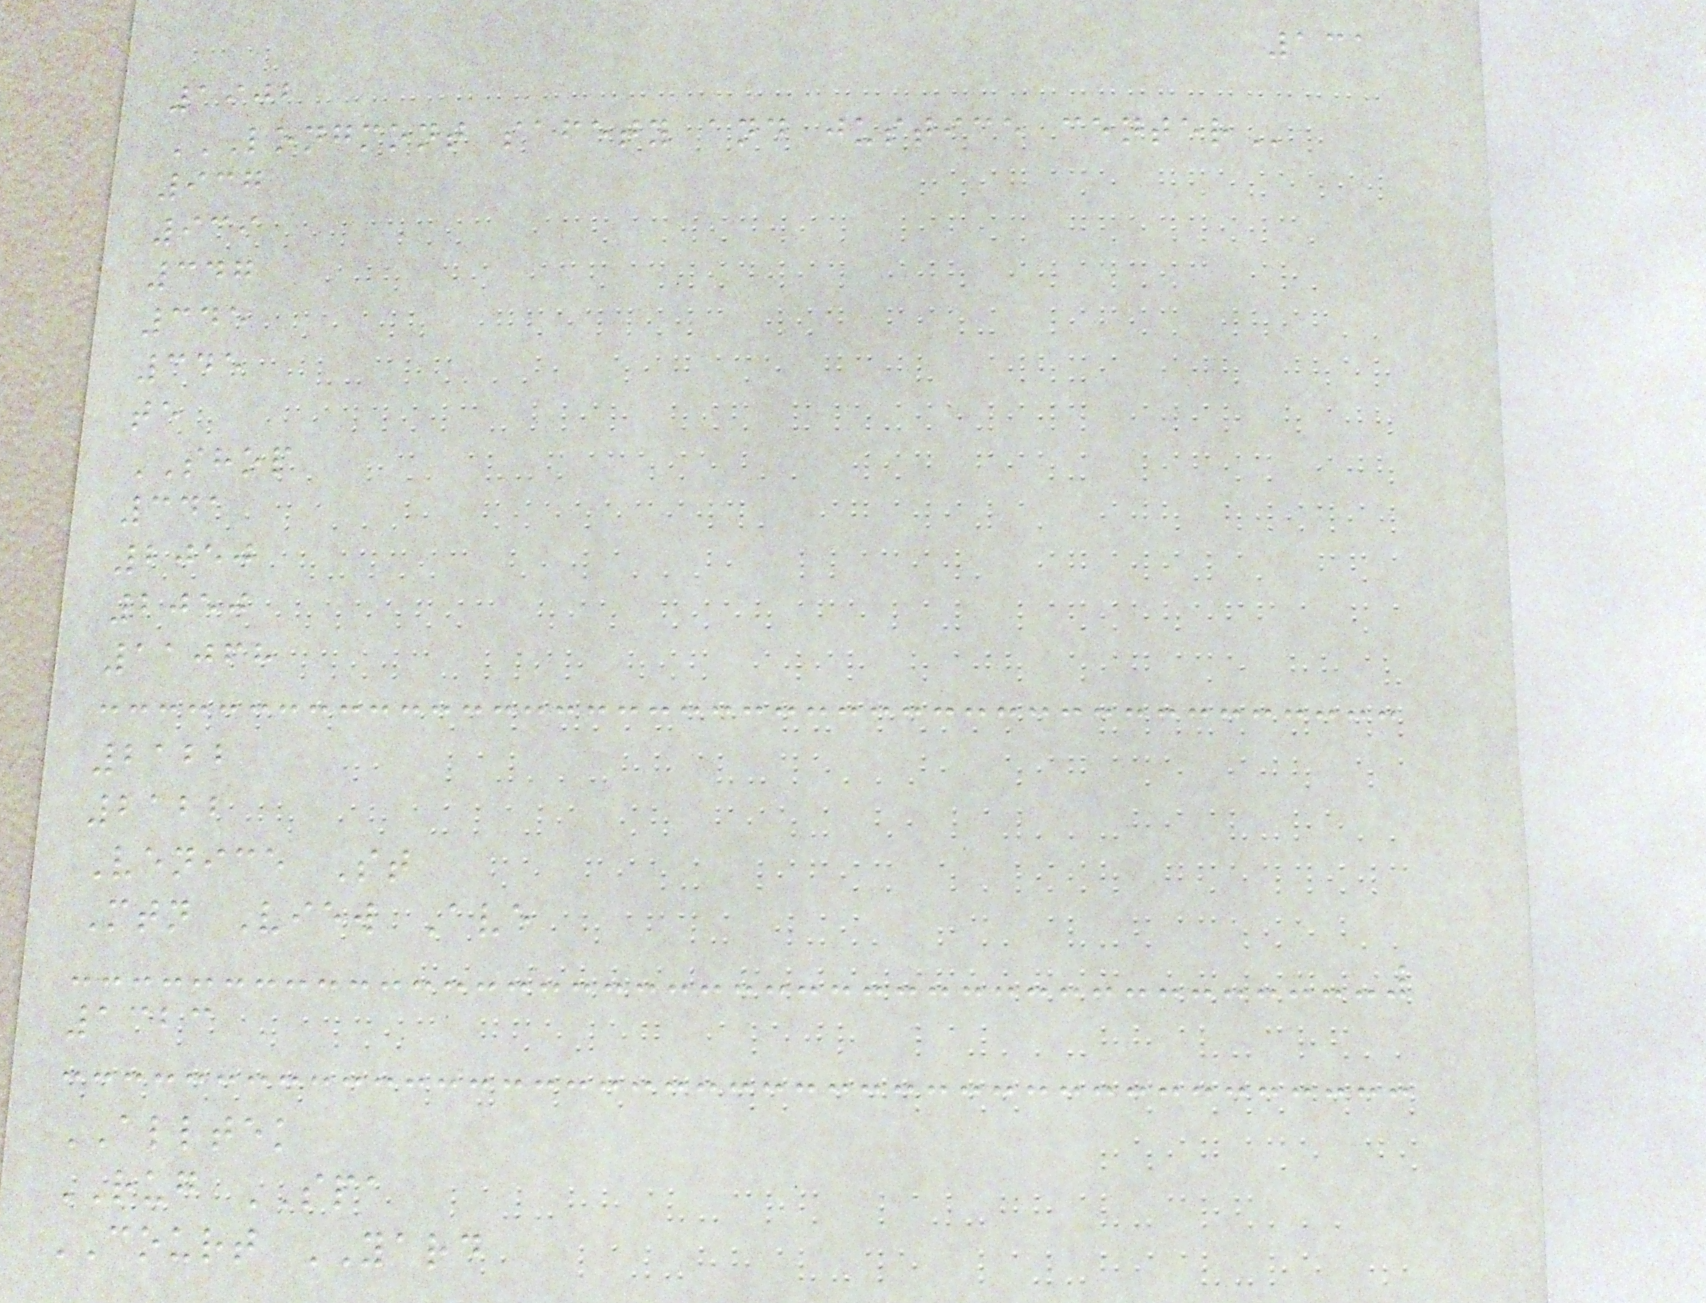131
1902
LONGMONT SAFETY AND JUSTICE CENTER
937
939
347
345
345
te
SHOP
341
2050
2050
11068
2122
2122
Venice St
Mtn View Ave
1323
ALLTEK
RUG SPA
COURT YARD
